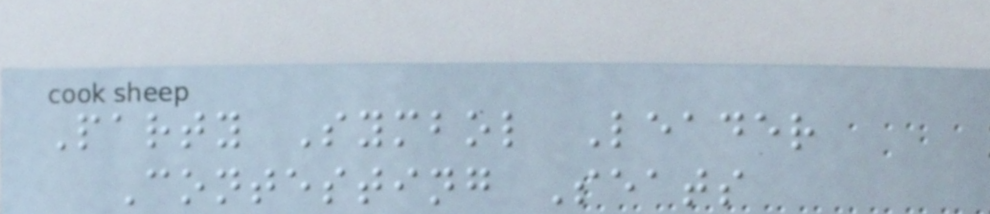Party Symbol Leader
Contesting Seats
